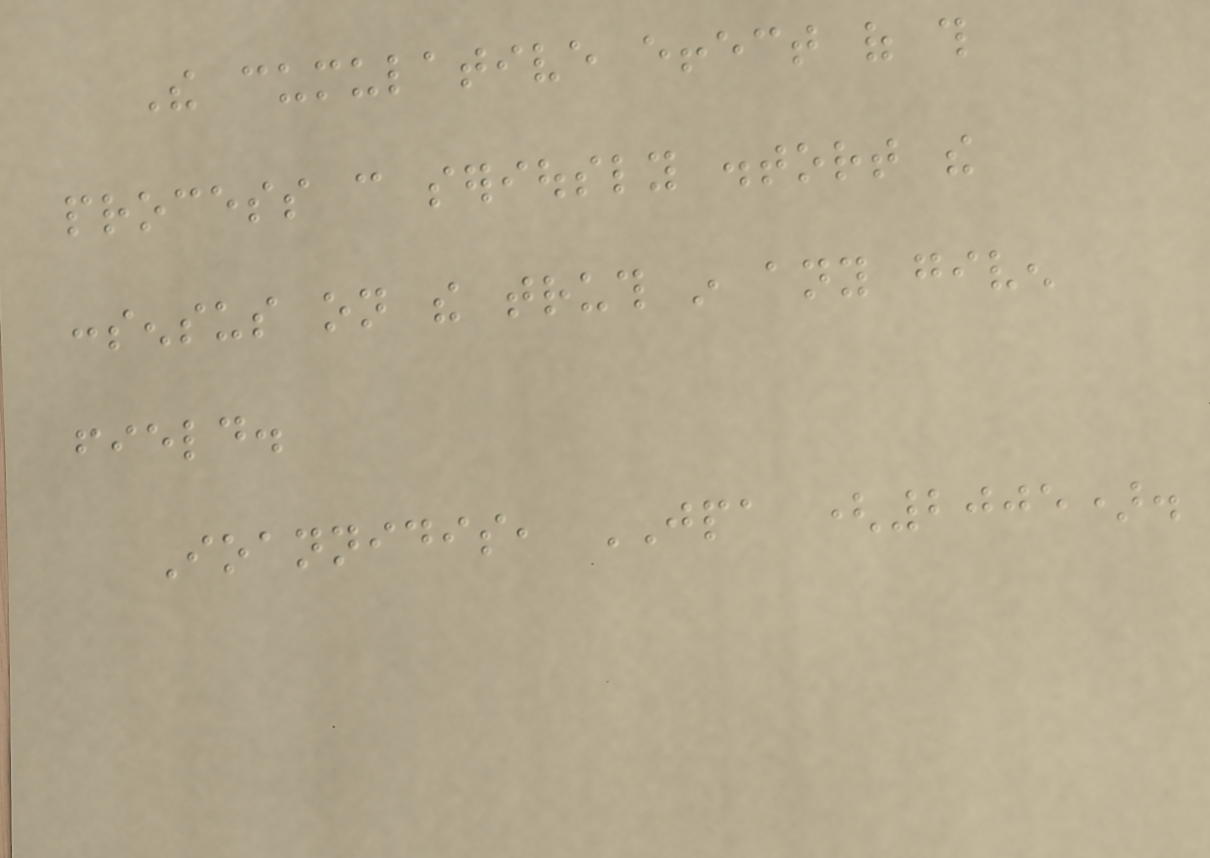The cumulative effect of this
process can seriously distort the
consensus on the truth in any given
field.
Ioannidis, JPA (2005).
